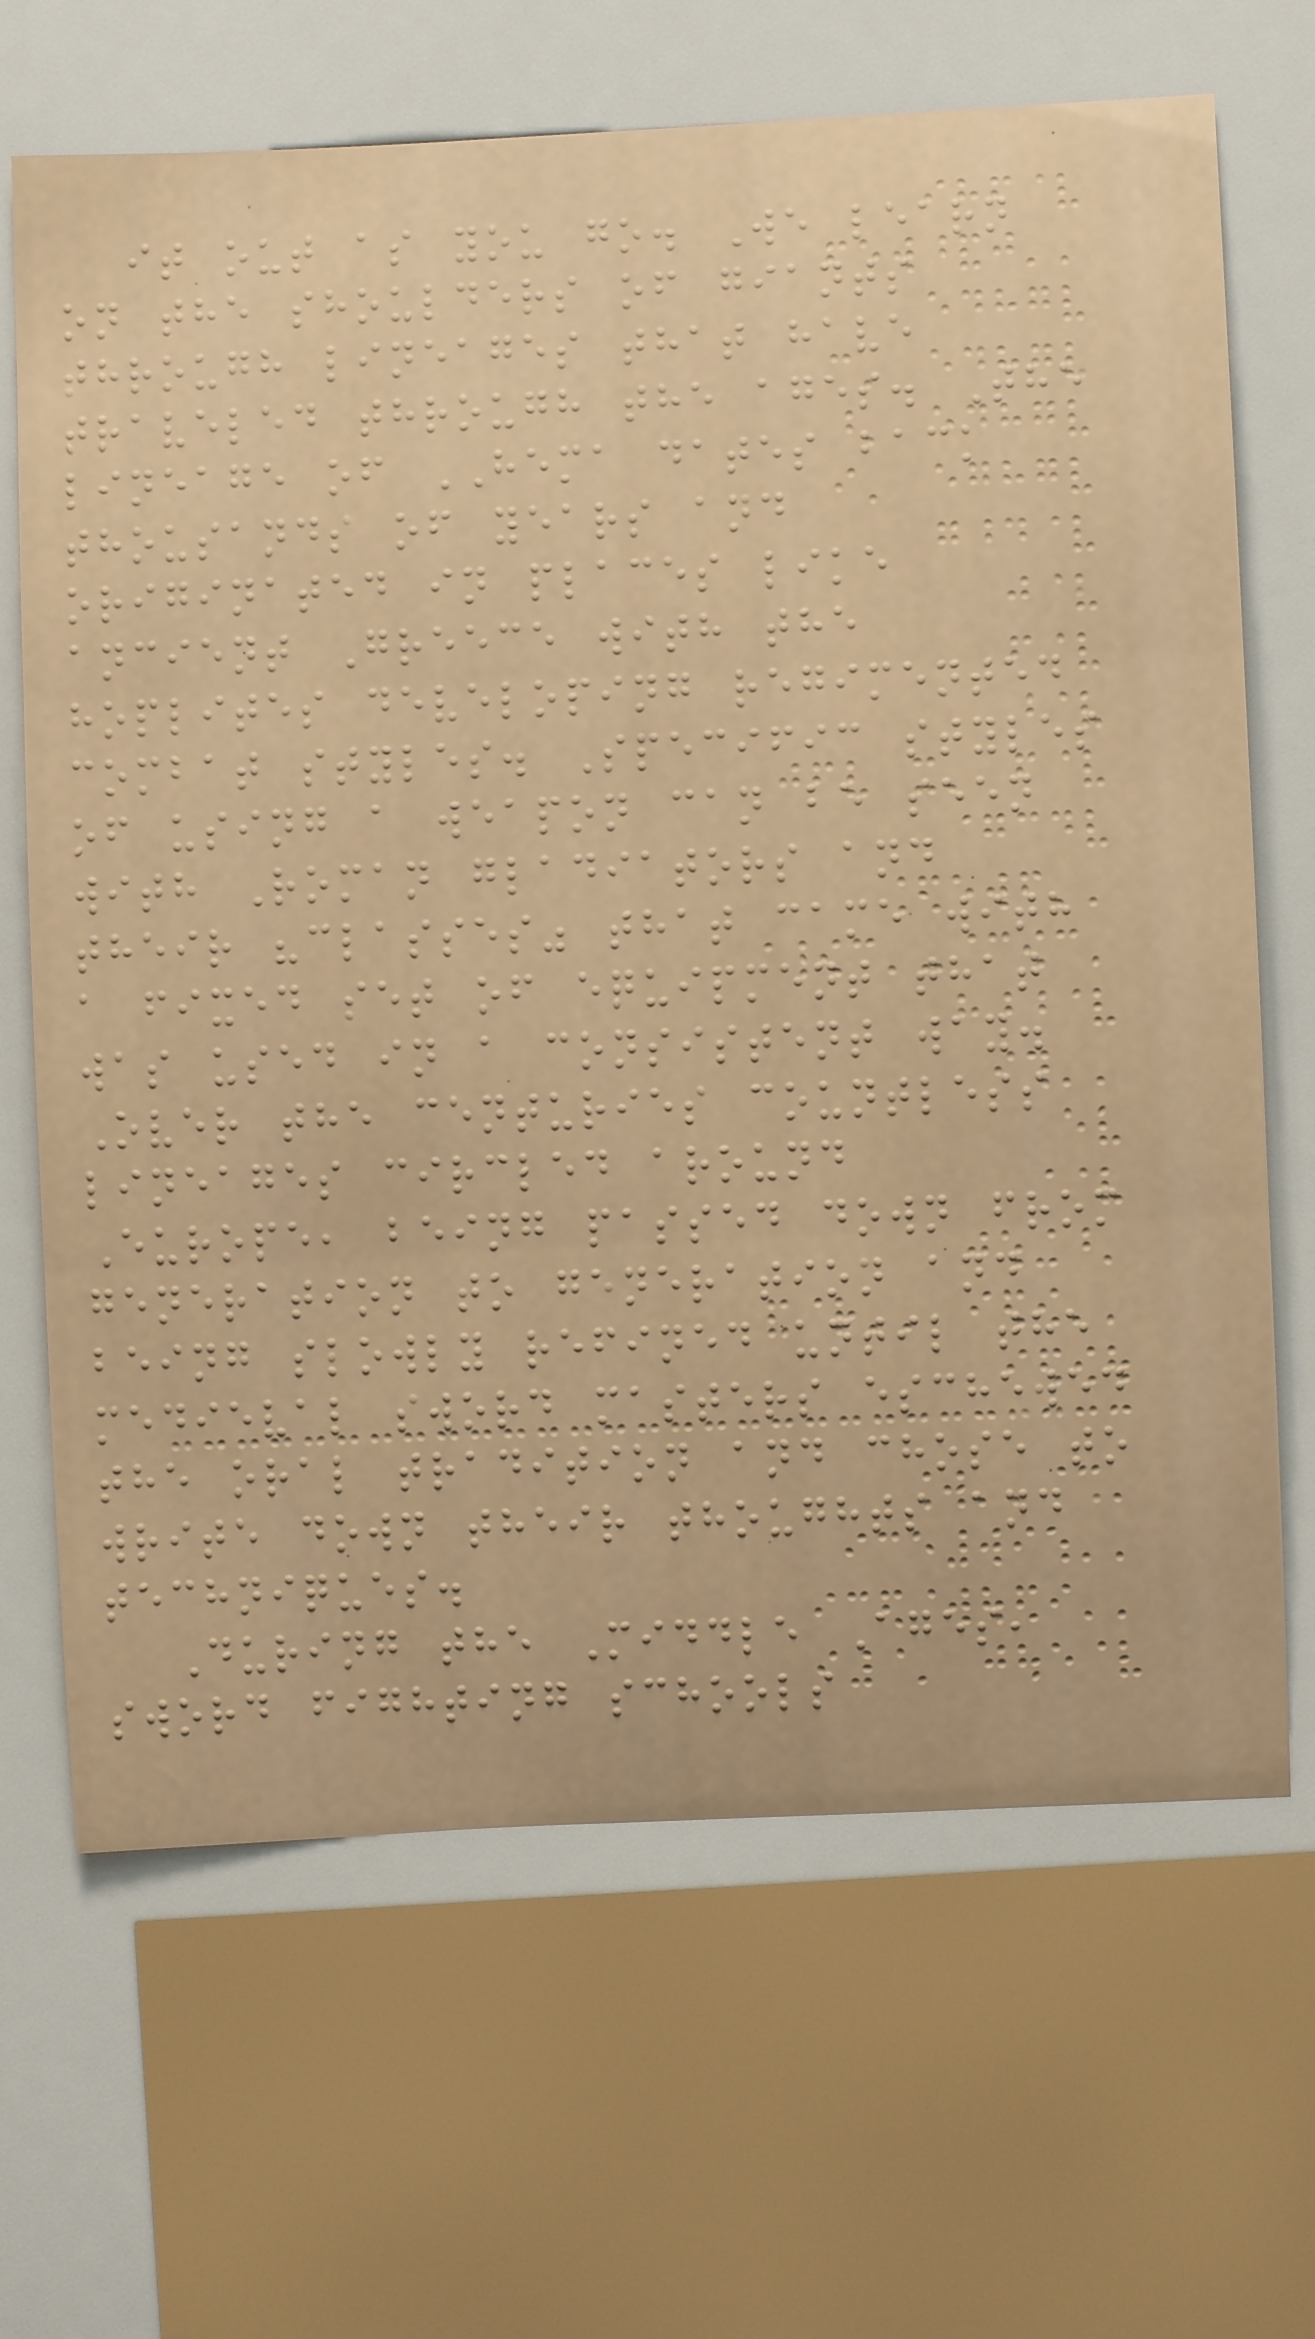it out as you go. We learn
on the shoulders of giants
through lineages that have
traveled through the ages. The
lineage of HEMA dates back
thousands of years and
originated in places like
ancient Greece with the
hoplites developing regimented
combat styles. Specific styles
of using a weapon can be seen
with Roman gladiators and
their "classes" that came with
a fixed set of equipment that
was used in a consistent way.
Over the centuries countless
lineages circled around
Europe, being passed down from
generation to generation and
being slowly refined until the
medieval sword masters eschewed
the oral tradition and chose to
write down their thoughts and
techniques.
During the Middle Ages,
sword fighting schools
